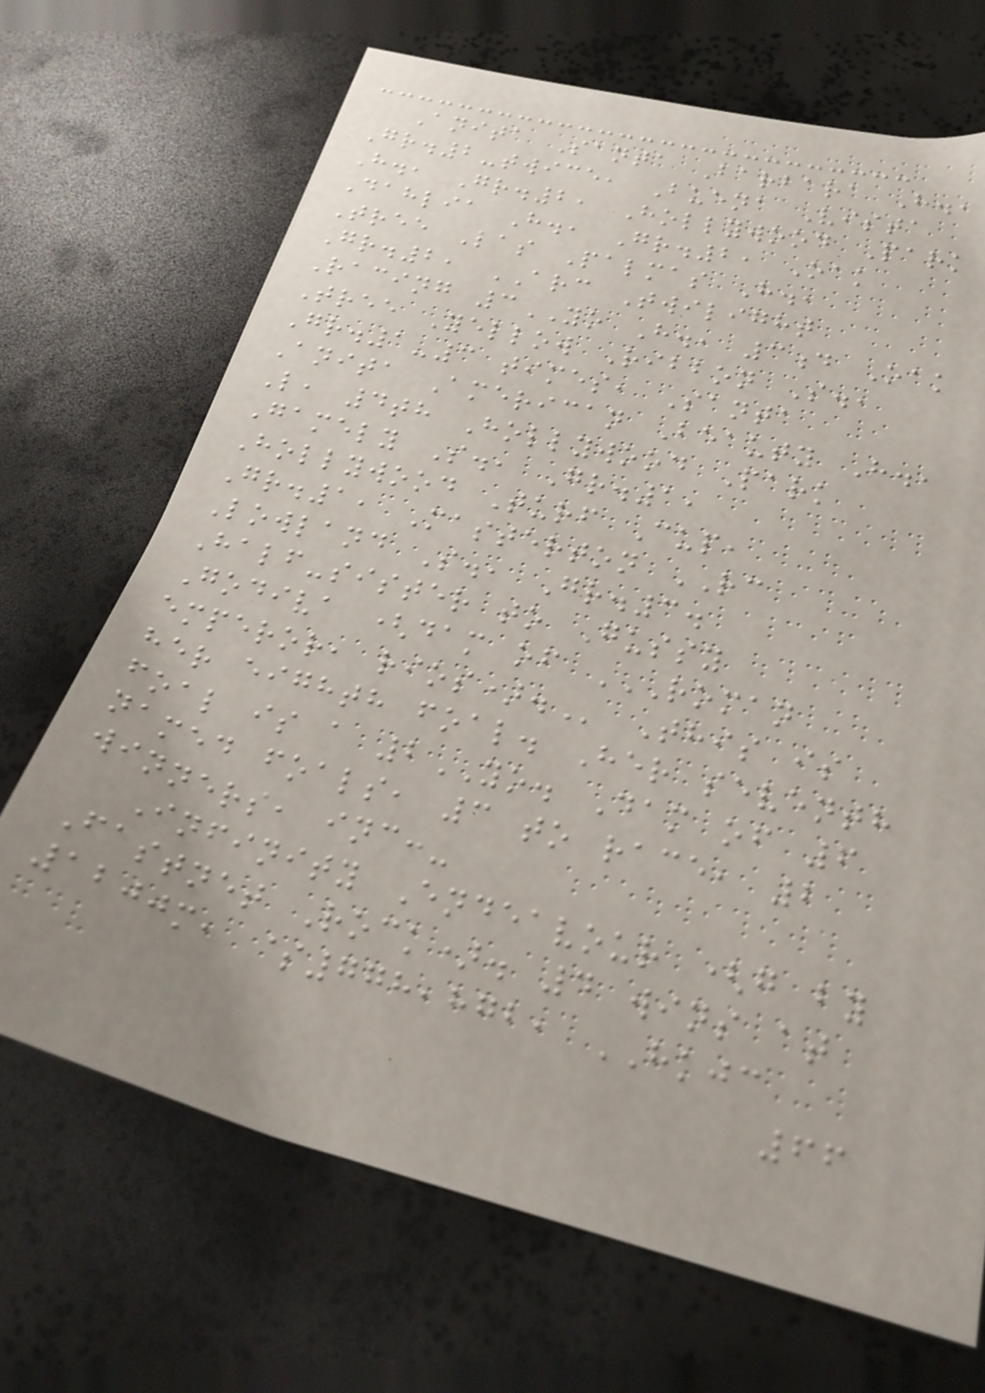Anita Santa Barbara H.,
Gr.2-twice, Buena Vista
H., Gr.2, Hollywood Park
Dahlia H., Gr.2, Oak
Tree Las Palmas H.,
Gr.2, ARC Twilight
Racing 3YO H., 3d Oak
Tree Yellow Ribbon S.,
Gr.1-3 times, Santa
Anita American Beauty H.,
L, 4th Hollywood Park
Gamely S., Gr.1,
Hollywood Turf Cup,
Gr.1, Masterton RC
Lowland S., Gr.3.
Half-sister to Gussy
Godiva (dam of ROMAN
EMPEROR, RIOS). This is
her eighth foal. Her seventh
foal is a 2YO. Dam of 6
named foals, 3 to race, 2
winners, inc:-
Infinity Endeavour (g by
Fastnet Rock). 4 wins at
1200m, $778,872, HKJC
66
